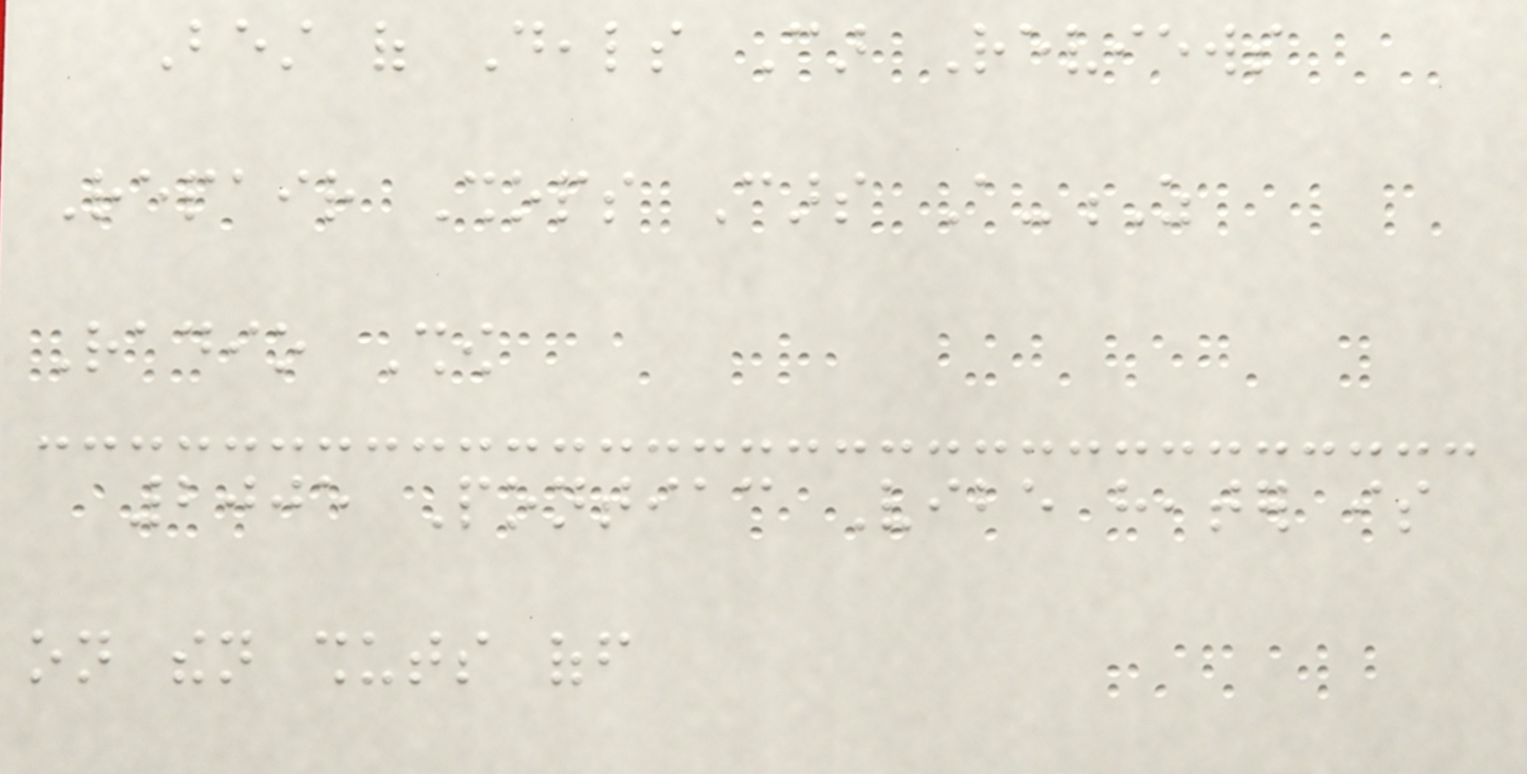Best of Deals Car Reviews
Repair Shops Cars A-Z
Radio Show
2005 Pontiac Vibe heater is
on then shuts off
